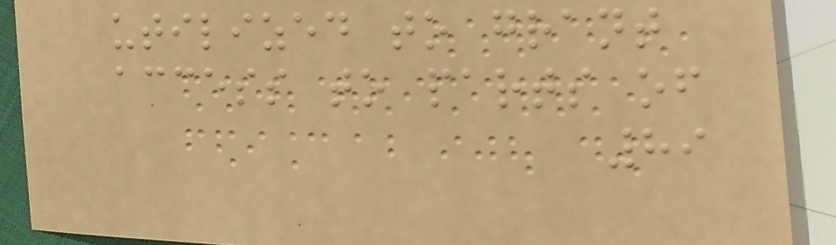utilized to grant
access to parts of
89
